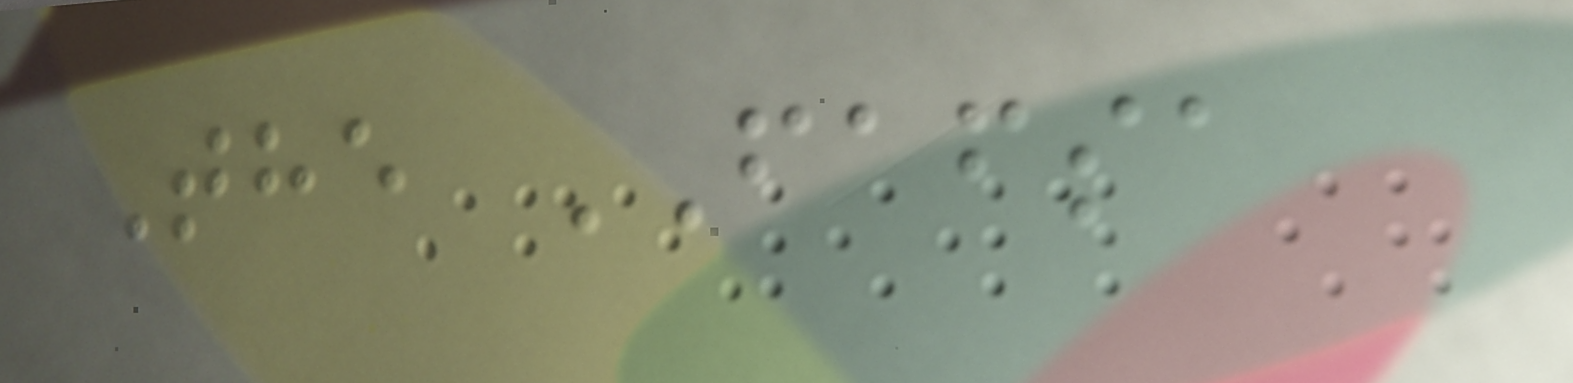The FAFSA
